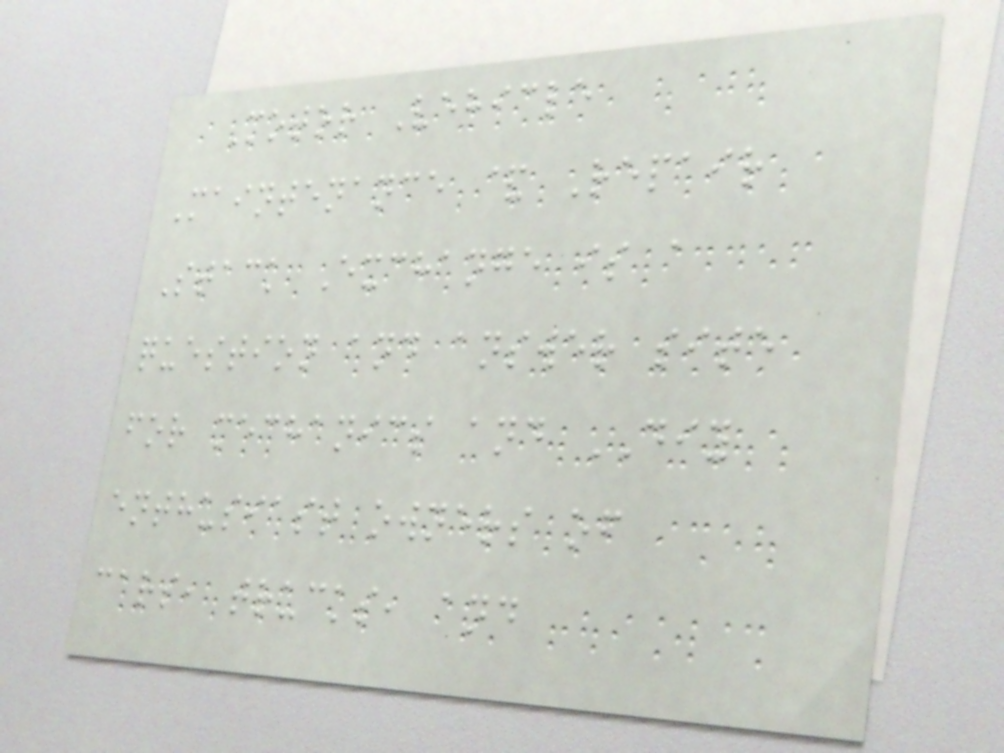Motor Vehicle
Maintenance & Repair
Stack Exchange is a
question and answer site
for mechanics and DIY
enthusiast owners of
cars, trucks, and
